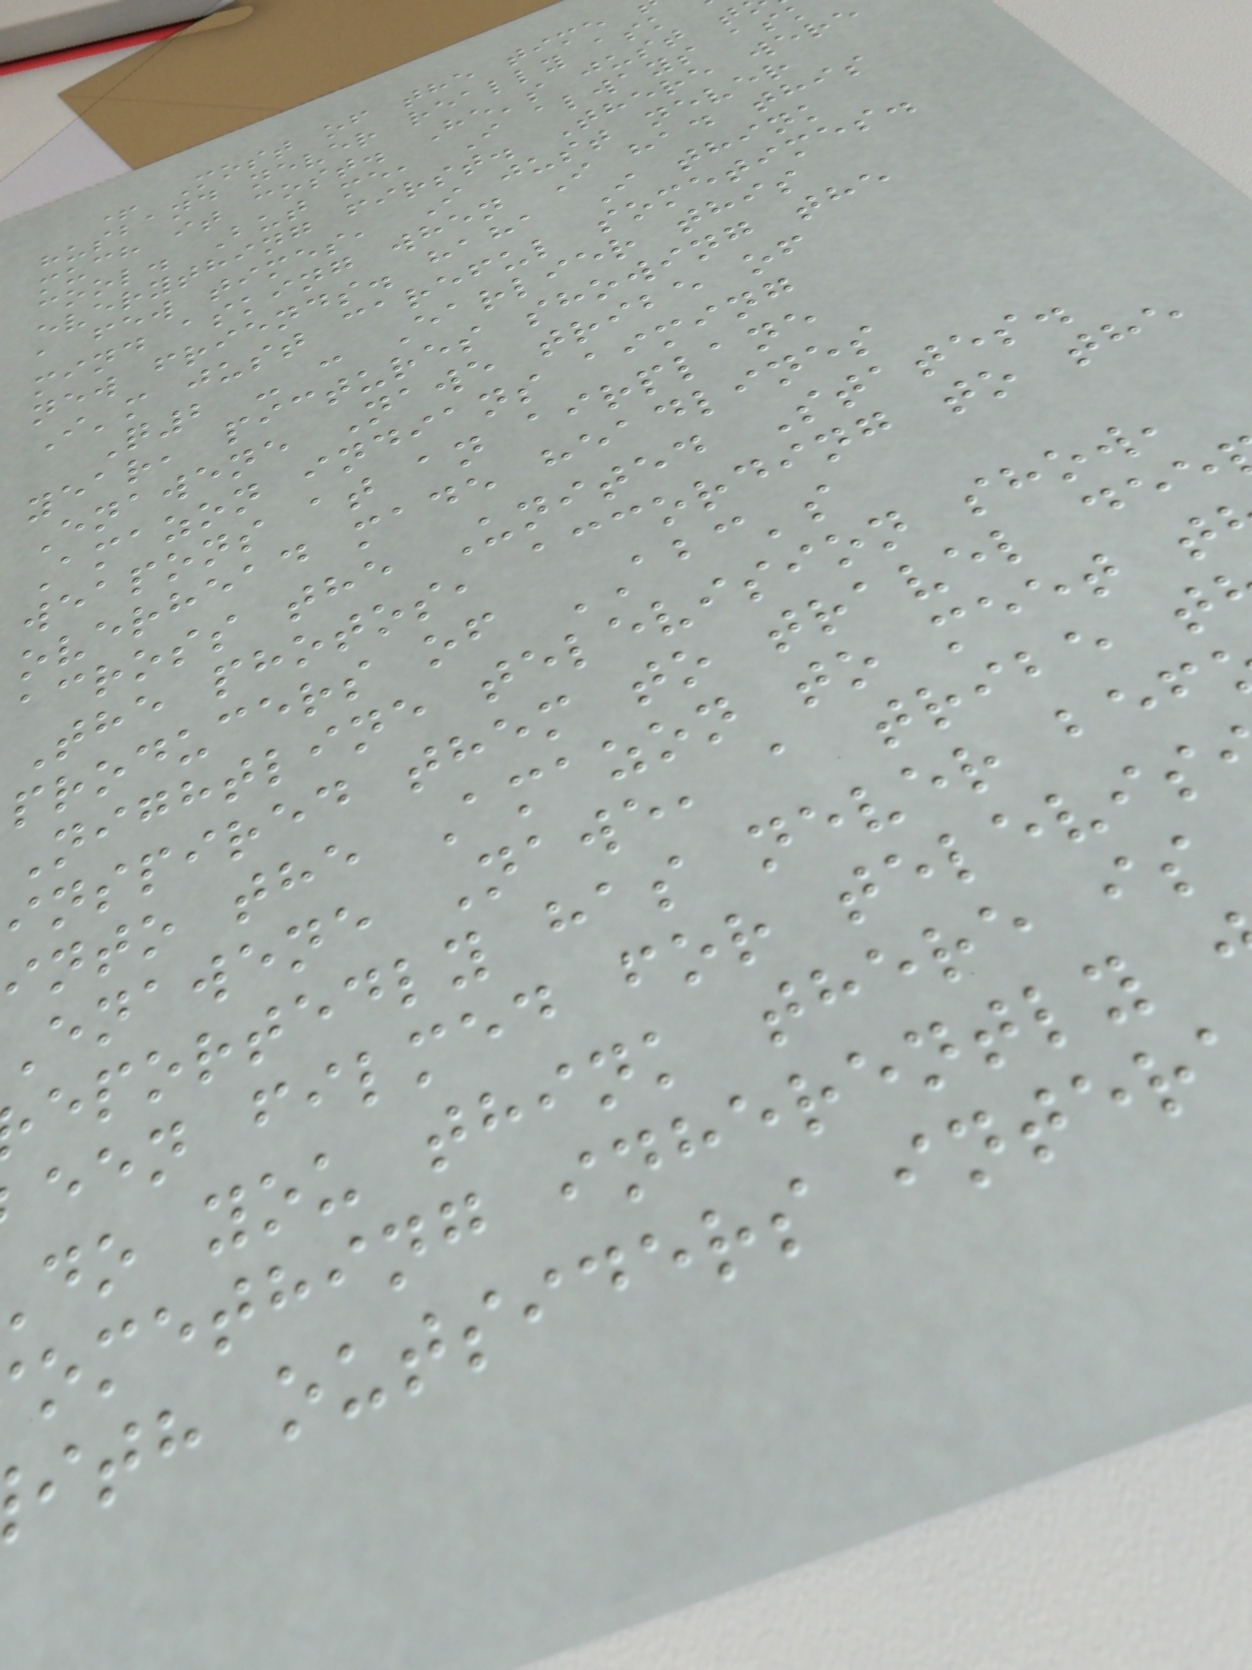+ Most of the time
husband never really ask
much it cost. He's just t
cool. But me, I always as
everything first. There were
a few times, I just never
mind asking when I had this
new friends. haha I think
I'm just careful sometimes.
Q2 - : Earlier this
year, pictures showing the
Enawene Nawe tribe of
Amazon indians aiming
weapons at an airplane
overhead made headlines
across the United States.
The photos, according to the
producers of ABC's
Nightline television show,
inspired them to travel dee
into the Amazon to meet t
enawene Nawe, a tribe t
eportedly has never bef
een filmed for televis
do you think there is
omething inherently
ith outsiders inter
